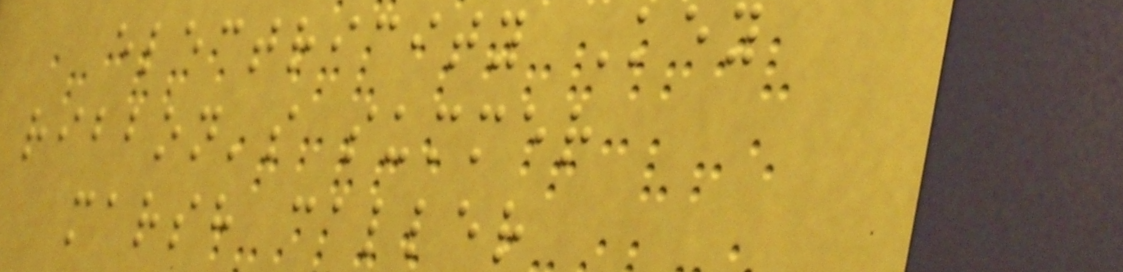electricity Key
ribbon's summer
marsh caller
